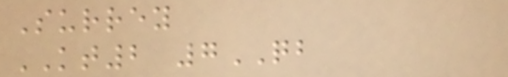Surrey
KT2 7QB
